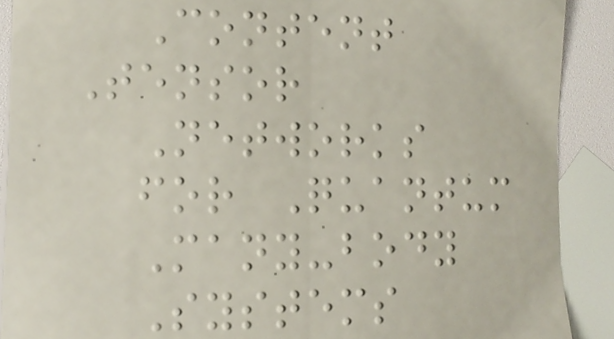Content
Tensor
Networks
for Quantum
Many-body
Systems
